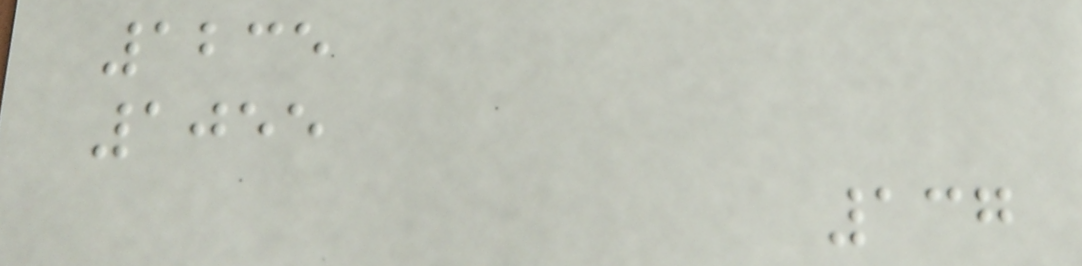1235
1055
137
